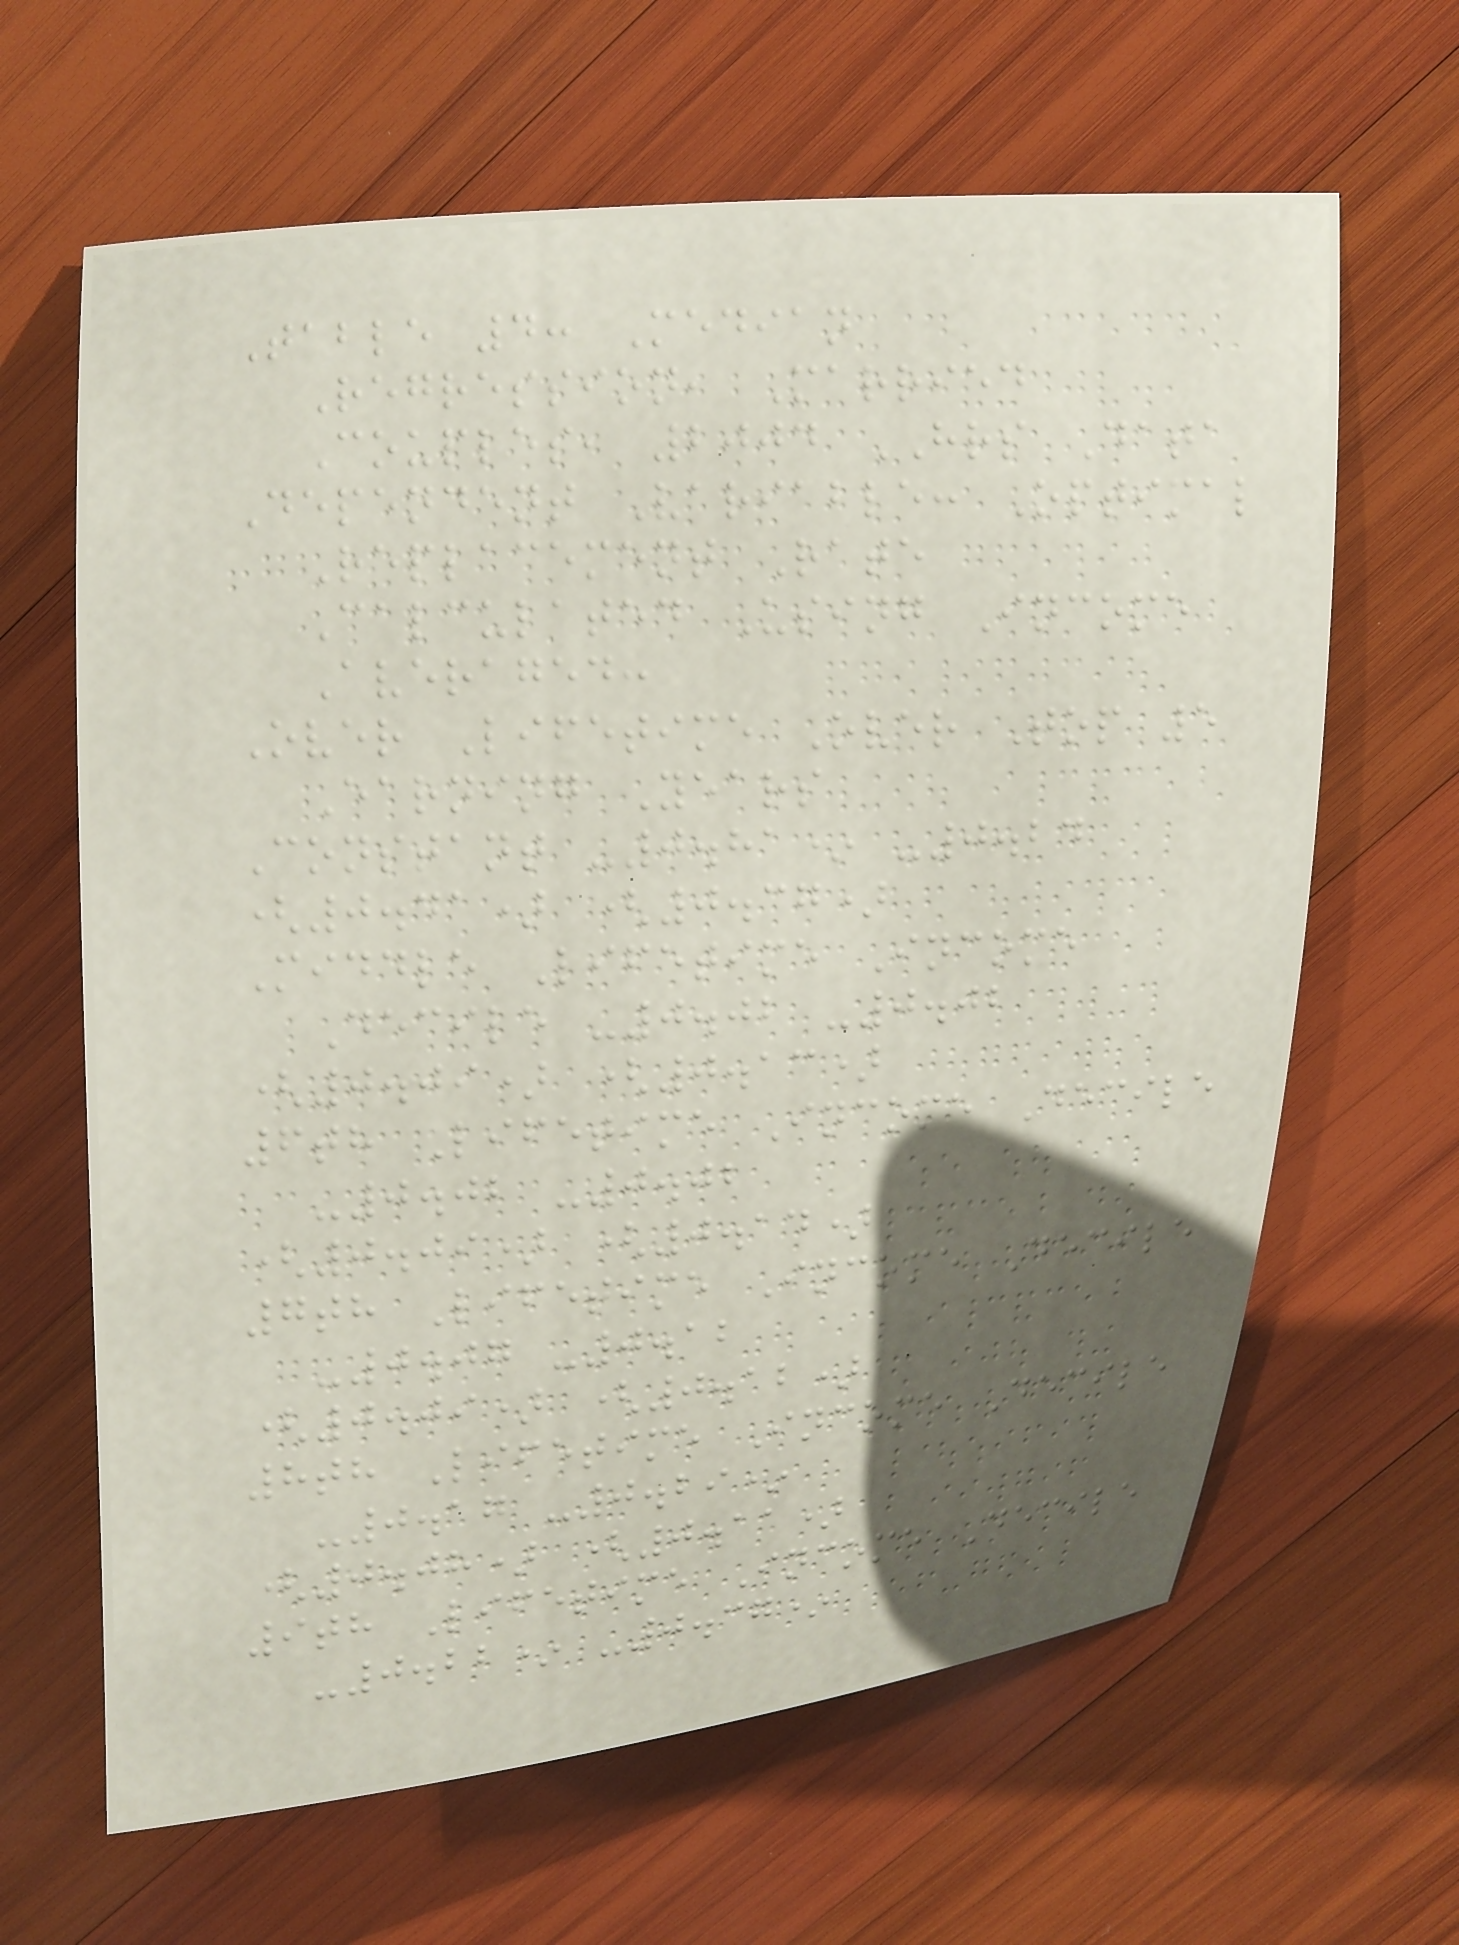Table 4: Median
Regression, Married
Couples, 2004 HRS Data
Dependent Variable: Optimal
Replacement Rate
Calculated Using Income
Averaged:
Over Lifetime Over Top 5
Earning Years
Constant -0.81* -0.24
(0.41) (0.37)
Middle Lifetime Income
Decile -0.02 -0.02
(0.09) (0.13)
6th Lifetime Income Decile
-0.02 -0.02
(0.09) (0.14)
7th Lifetime Income Decile
-0.07 -0.12
(0.09) (0.12)
8th Lifetime Income Decile
-0.17 -0.29*
(0.08) (0.11)
9th Lifetime Income Decile
-0.22* -0.37*
